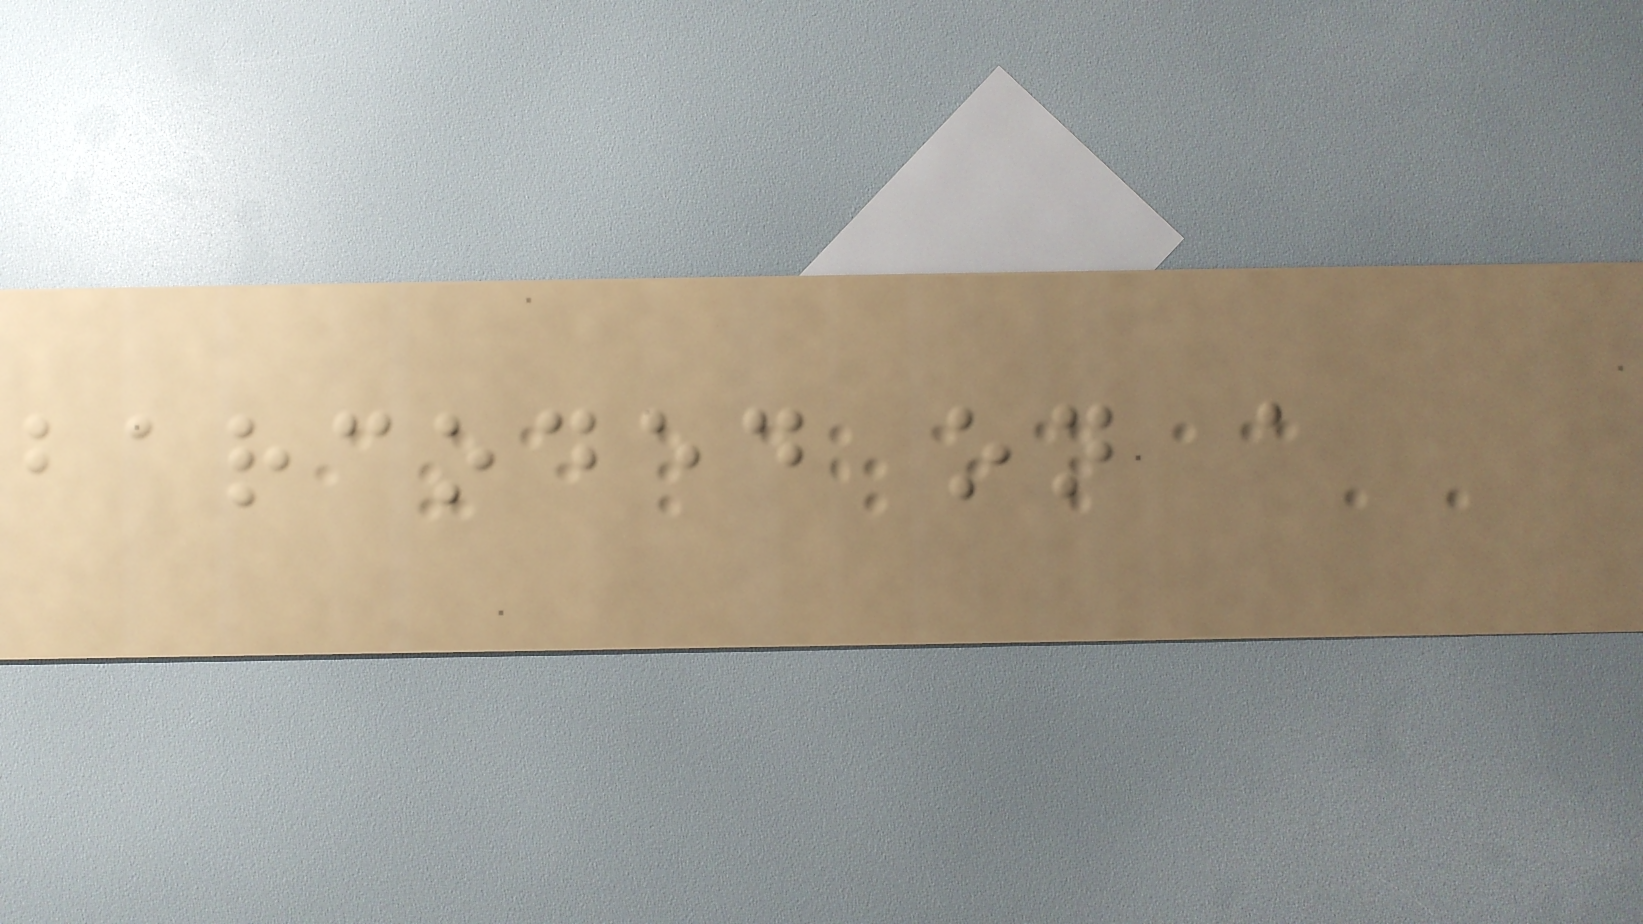barcoded on a
